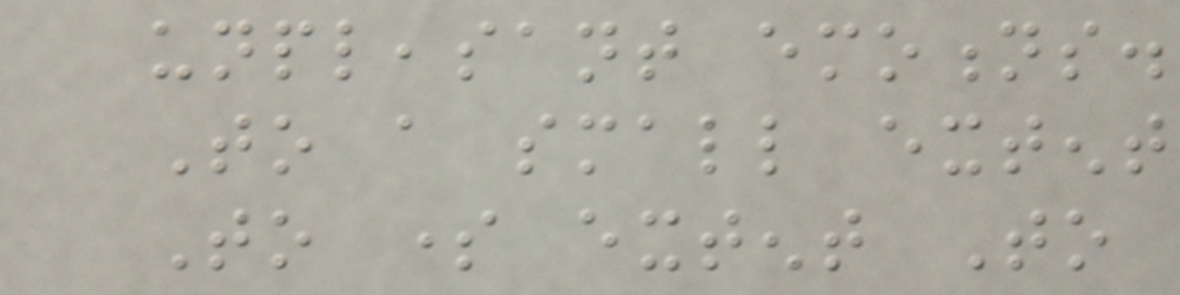unpleasant emotions.
To a small extent
To some extent To
